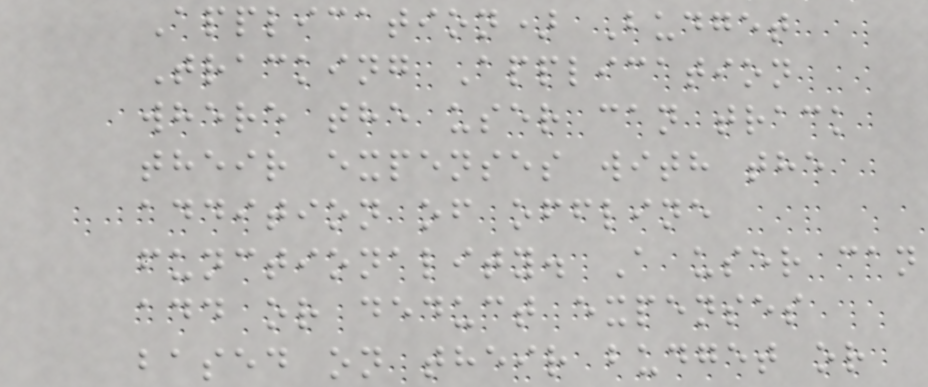Application) Budget
Tracking Application
where the user can track
their expenses with the
addition of offline
functionality. A user can
add or deduct expenses
based on their budget or
